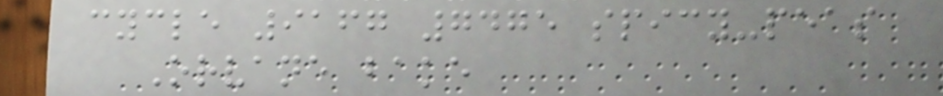cycle 9167 7475 spicy-peas
Orvane bake
